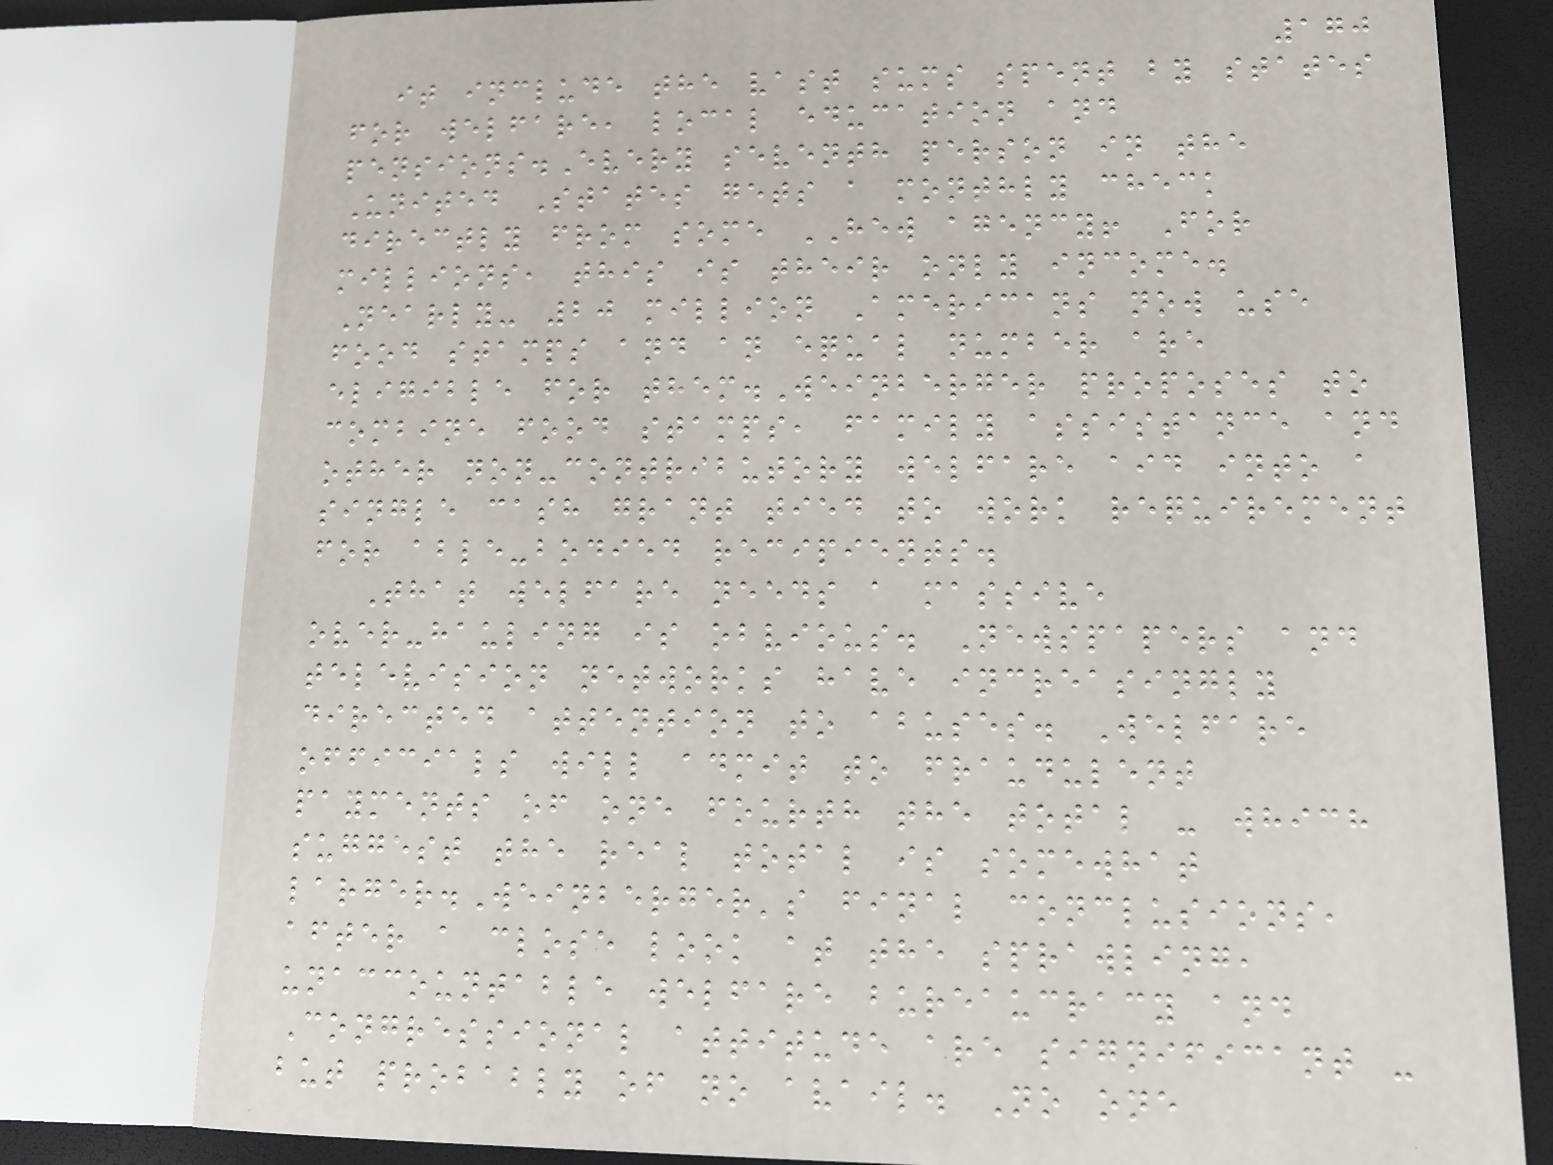170
it include the vast sums spent by states
for welfare, local education and
pensions.Every seventh person in the
United States gets a monthly check
directly from some HEW agency! For
millions, this is their only income.
Nearly- 20 million Americans now use
food stamps and an equal number are
eligible for them.Weinberger proposes to
combine food stamps, family assistance and
other non-contributory welfare aid into a
single cash grant tied to work requirement
for able-bodied recipients.
That welfare needs a massive
over-hauling is obvious. Newspapers and
television networks have increasingly
directed attention to abuses. Welfare
officials will admit to fraudulent
payments of one fourth the total - which
suggest the real total is somewhat
larger.Weinberger's final conclusions,
after a close look at the sprawling,
unaccountable welfare bureaucracy and
Congressional attitude are significant -
but probably of no avail. No one
